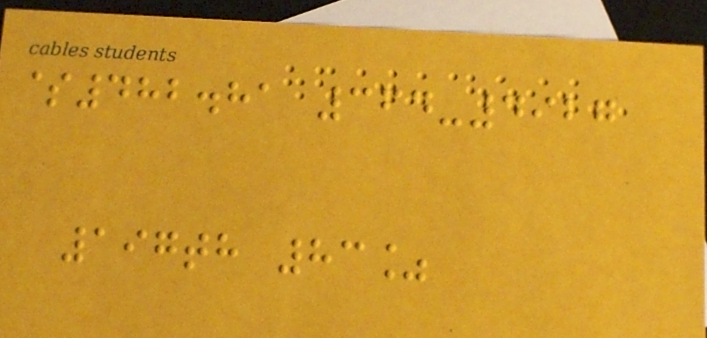$482.81 364-4927
197th 83%
